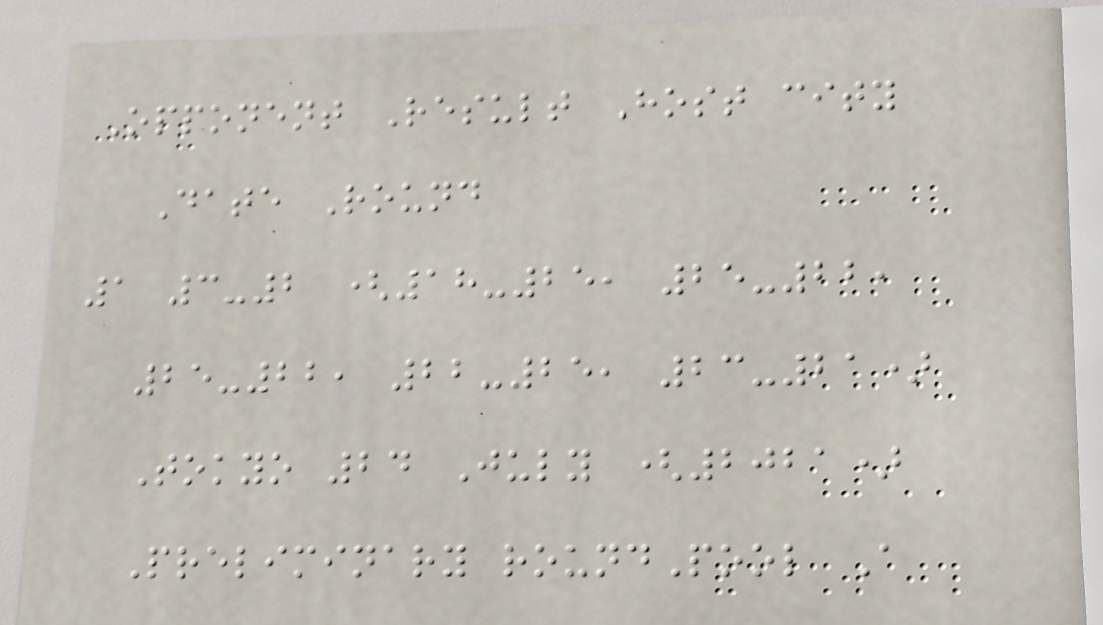Opponent Result Host city
Date Round
1 3-2 (18-25, 25-22,
25-22, 22-25, 23-21)
Tokyo 24 July (2021)
Preliminary roundPool A
